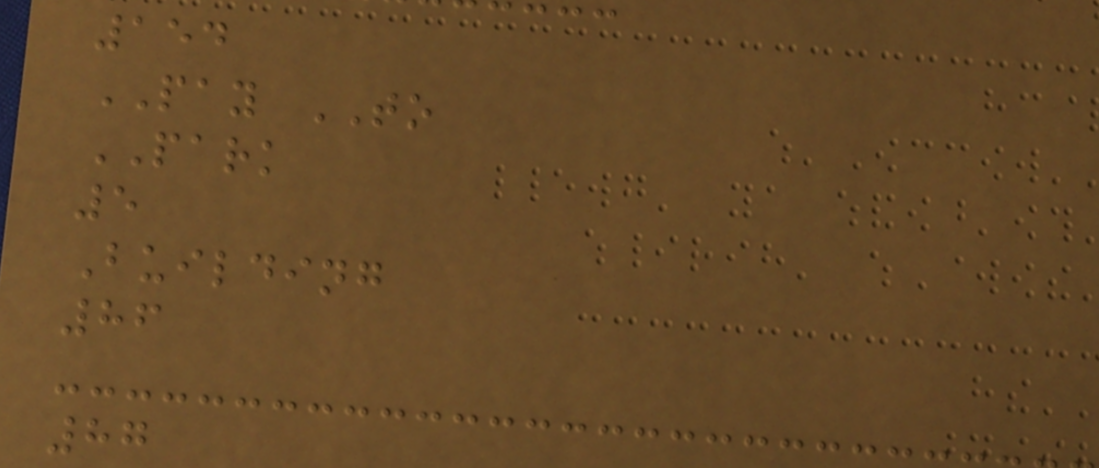154
PAY TO
PARK
5
Building
86
87
